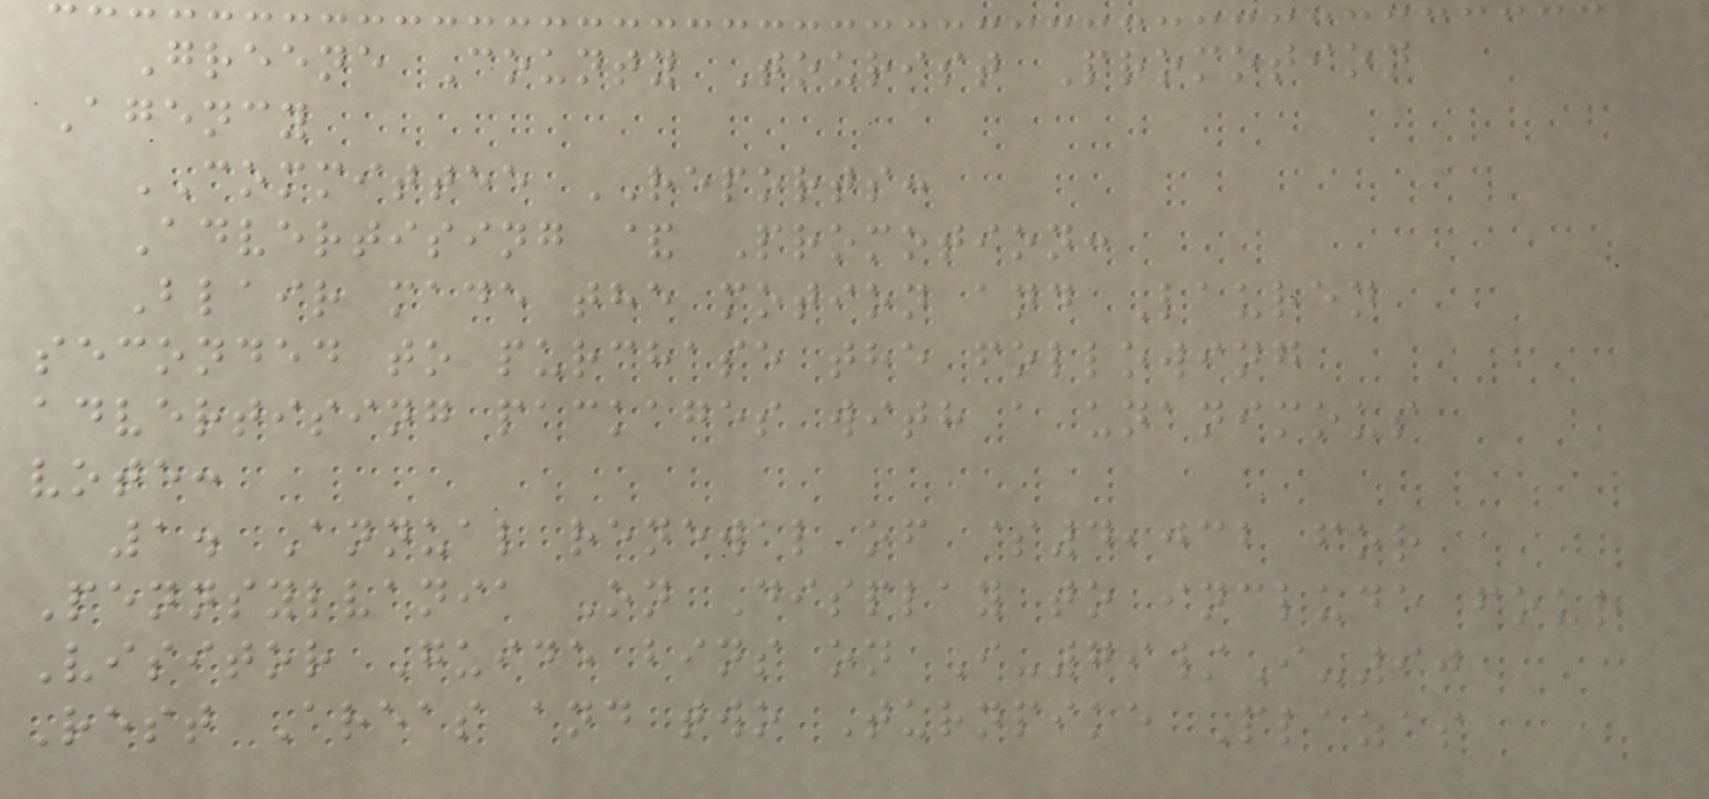Greene County Tourist Promotion
Agency
COMMITTEE REPORTS:
Advertising & Promotion:
Blair made the motion and Lauren
seconded to purchase the following
advertising packages with a unanimous
vote:
1. Annual renewal of $4,032 for
Pennsylvania On Display to include four
Visitor Guide bins on I-79/I-90
Rest Areas and two Turnpike Plazas
